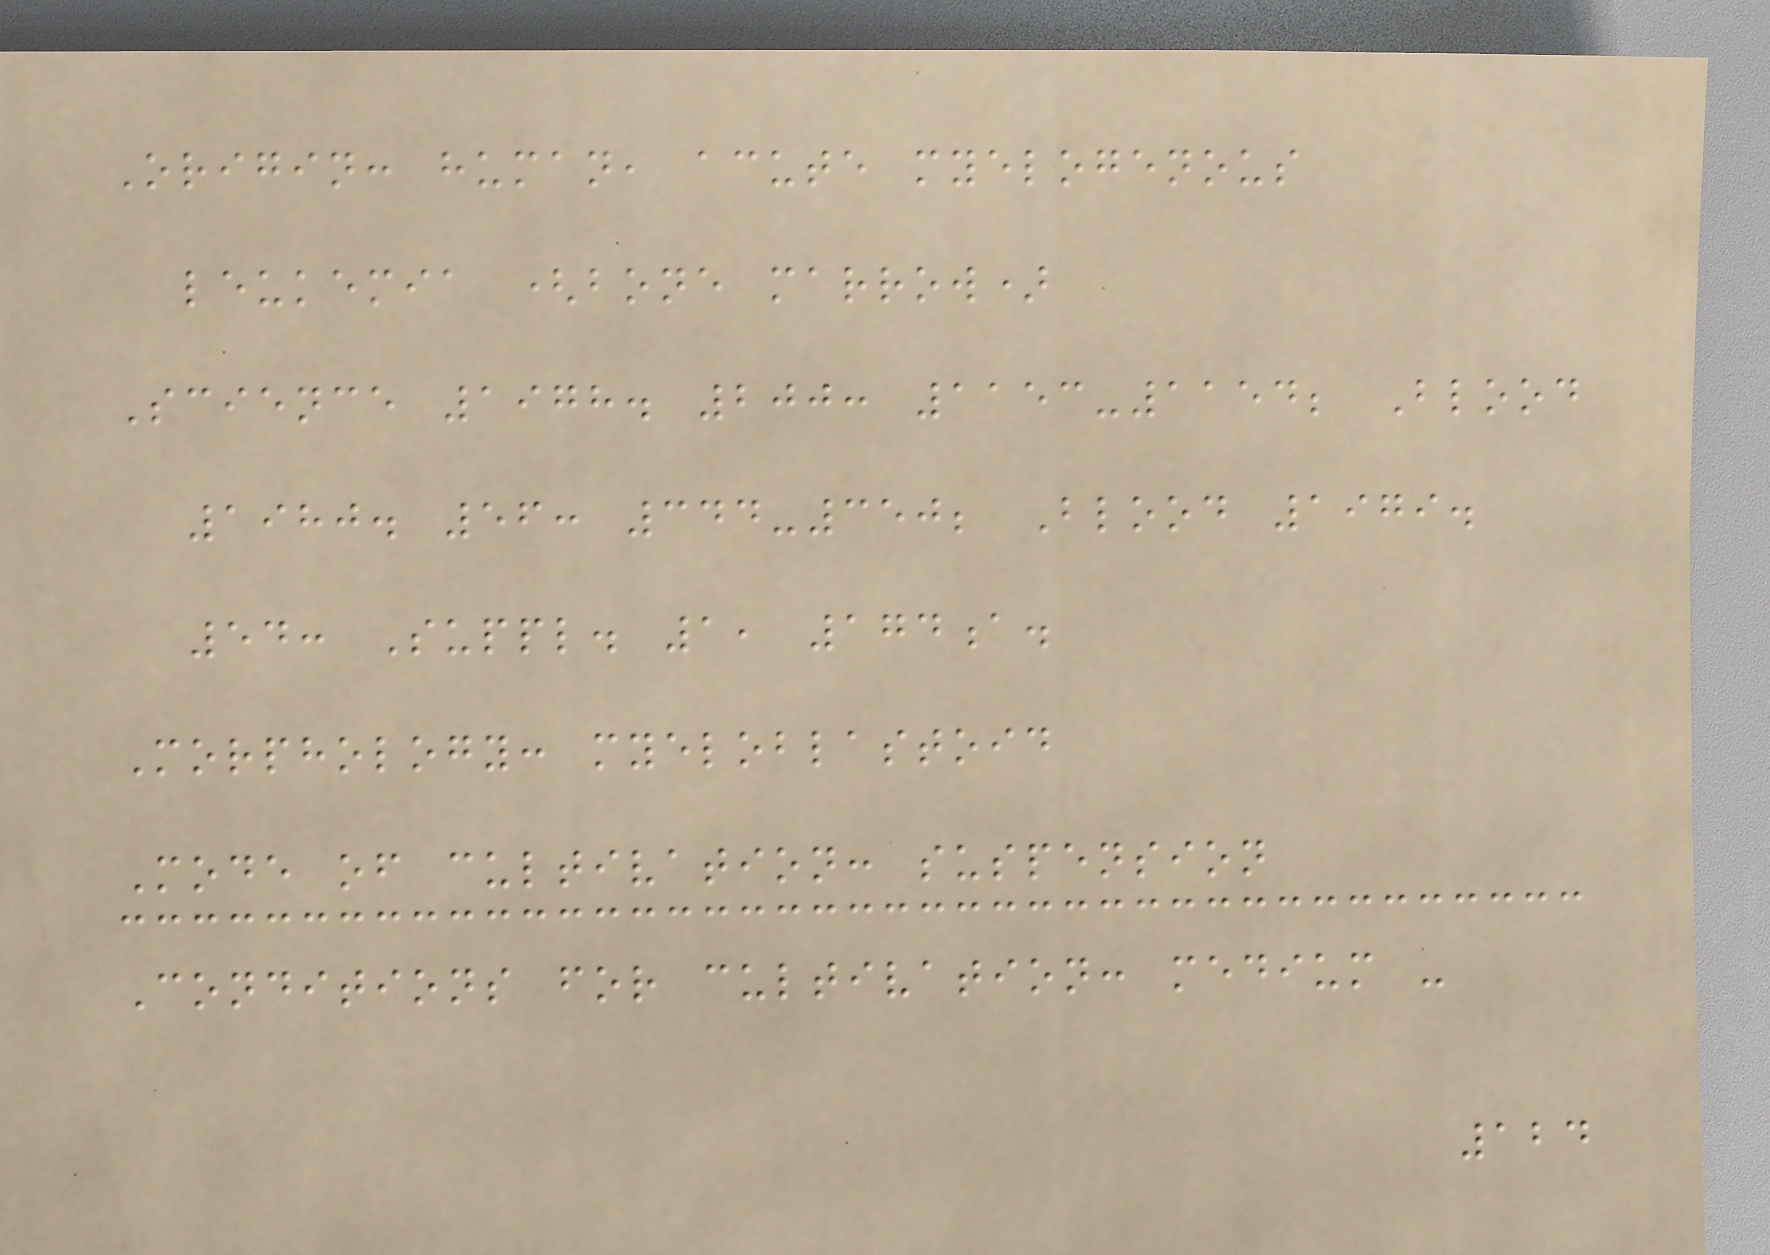Origin: human, acute myelogenous
leukemia (bone marrow)
Science 1978. 200: 1153-1154; Blood
1980. 56: 344-350; Blood 1979.
54: Suppl. 1, 174a.
Morphology: myeloblastoid
Mode of cultivation: suspension
Conditions for cultivation: medium -
124
